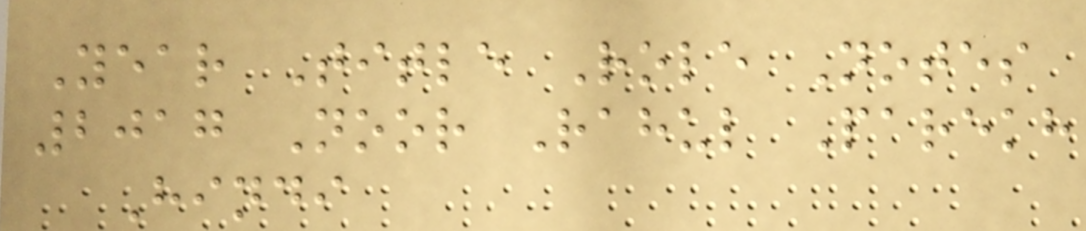Year Title Role Notes
2017 Noor Rahul Parekh
Hindi
